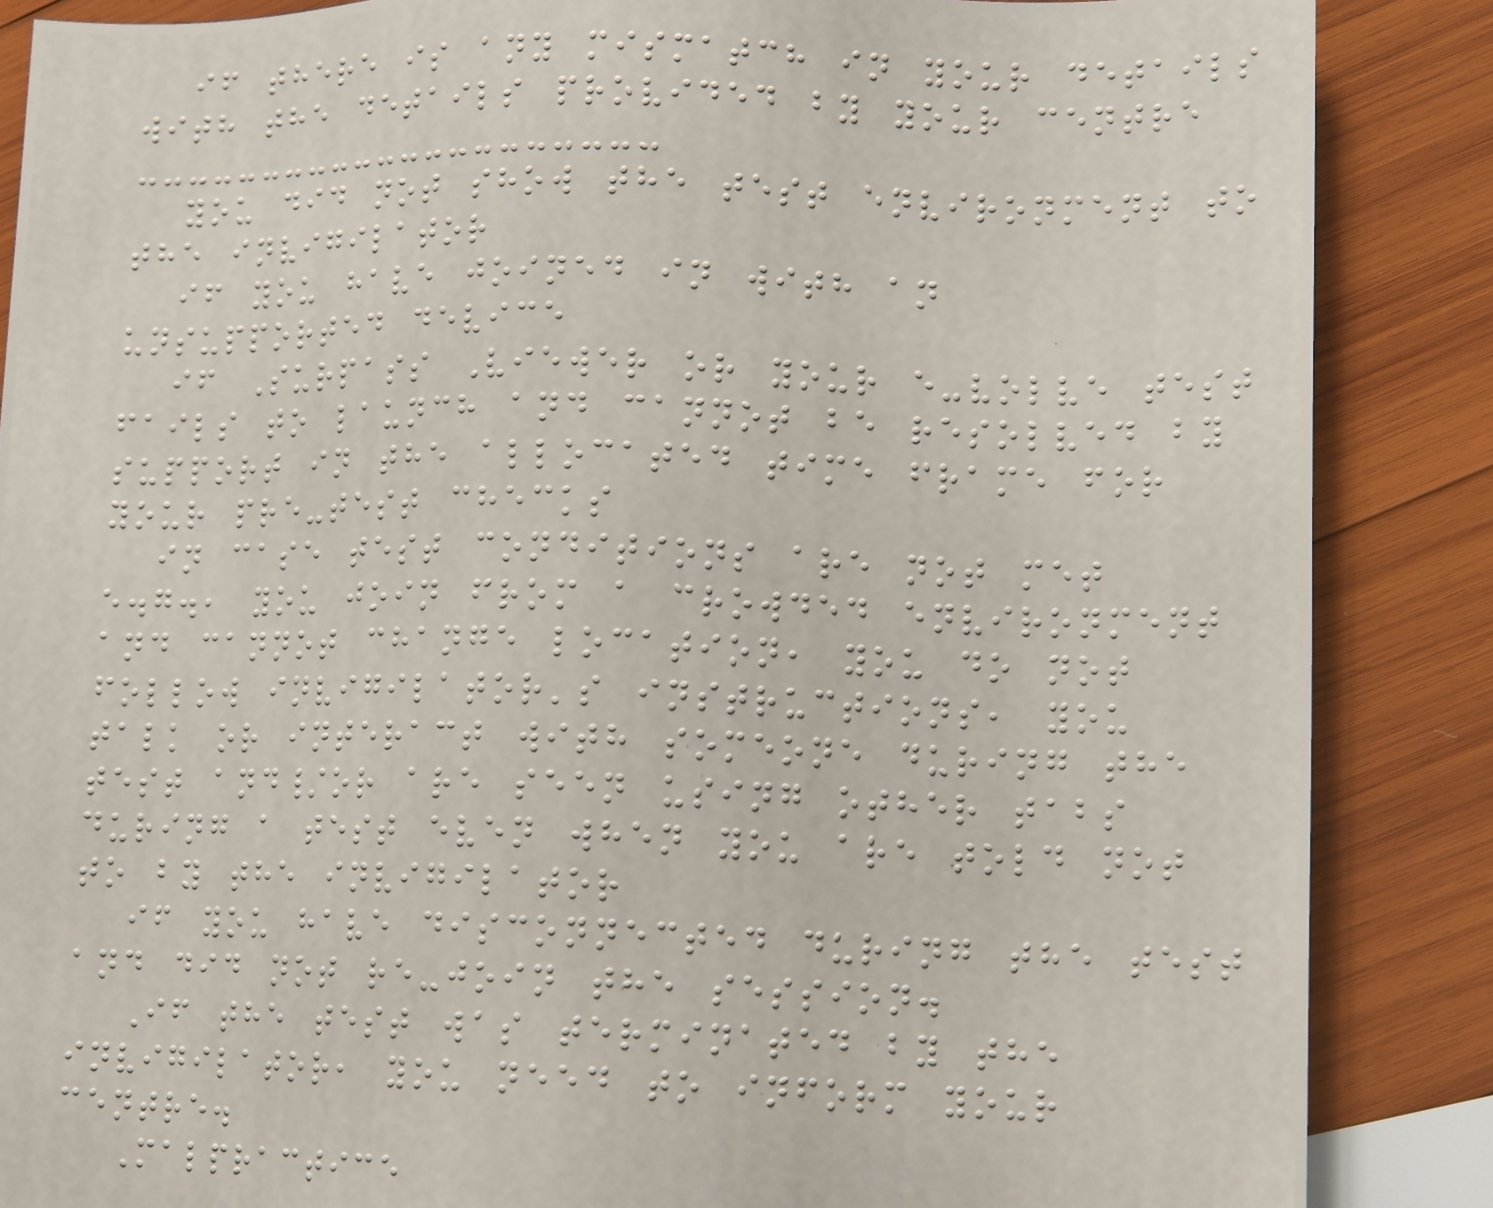if there is any mismatch in your details
with the details provided by your centre
you did not show the test environment to
the invigilator
if you have joined in with an
unsupported device
if Surpass Viewer or your e-volve test
fails to launch and cannot be resolved by
support in the allocated time frame for
your pre-test checks
in case test conditions are not met
e.g., you join from a crowded environment
and cannot change location, you do not
follow invigilator's instructions, you
talk or interact with someone during the
test and/or are seen using other tabs
during a test even when you are told not
to by the invigilator
if you have disconnected during the test
and did not re-join the session.
If the test was terminated by the
invigilator, you need to inform your
centre.
Malpractice
